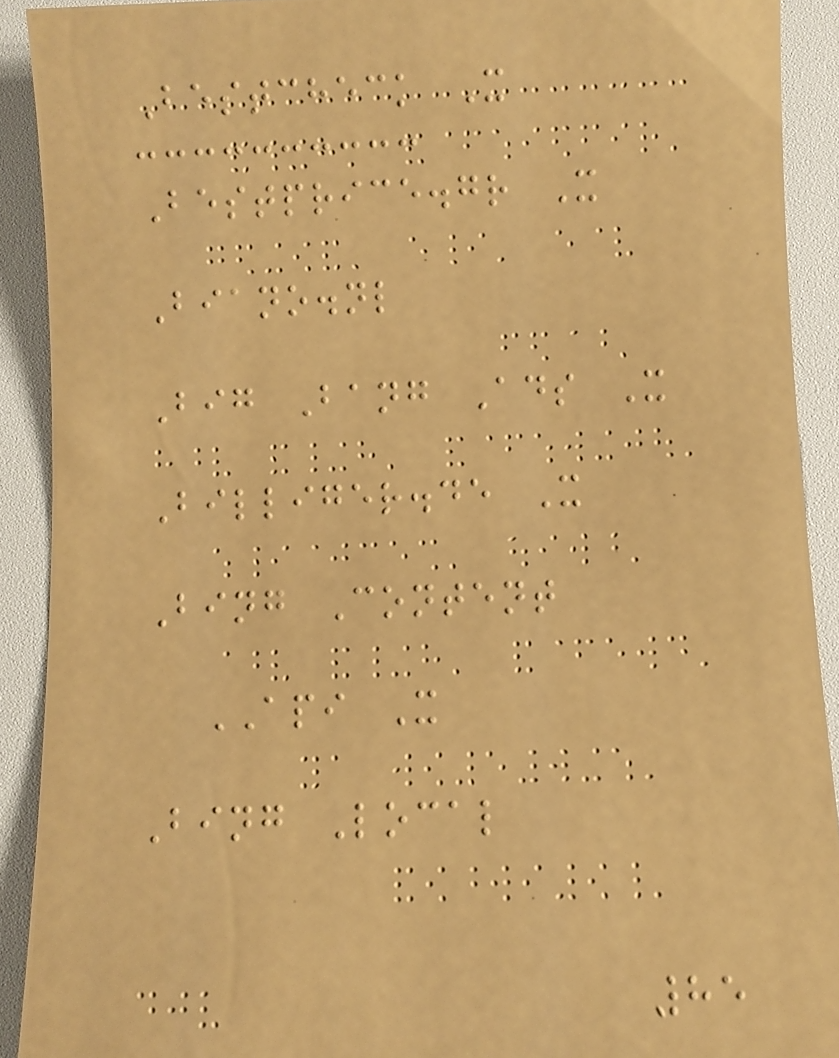Bestcheck X
Bestprice.gr X
Biano.nl
Big Bang Ads X
Billiger.de X
Bing Content
API X
Bing Local
85
